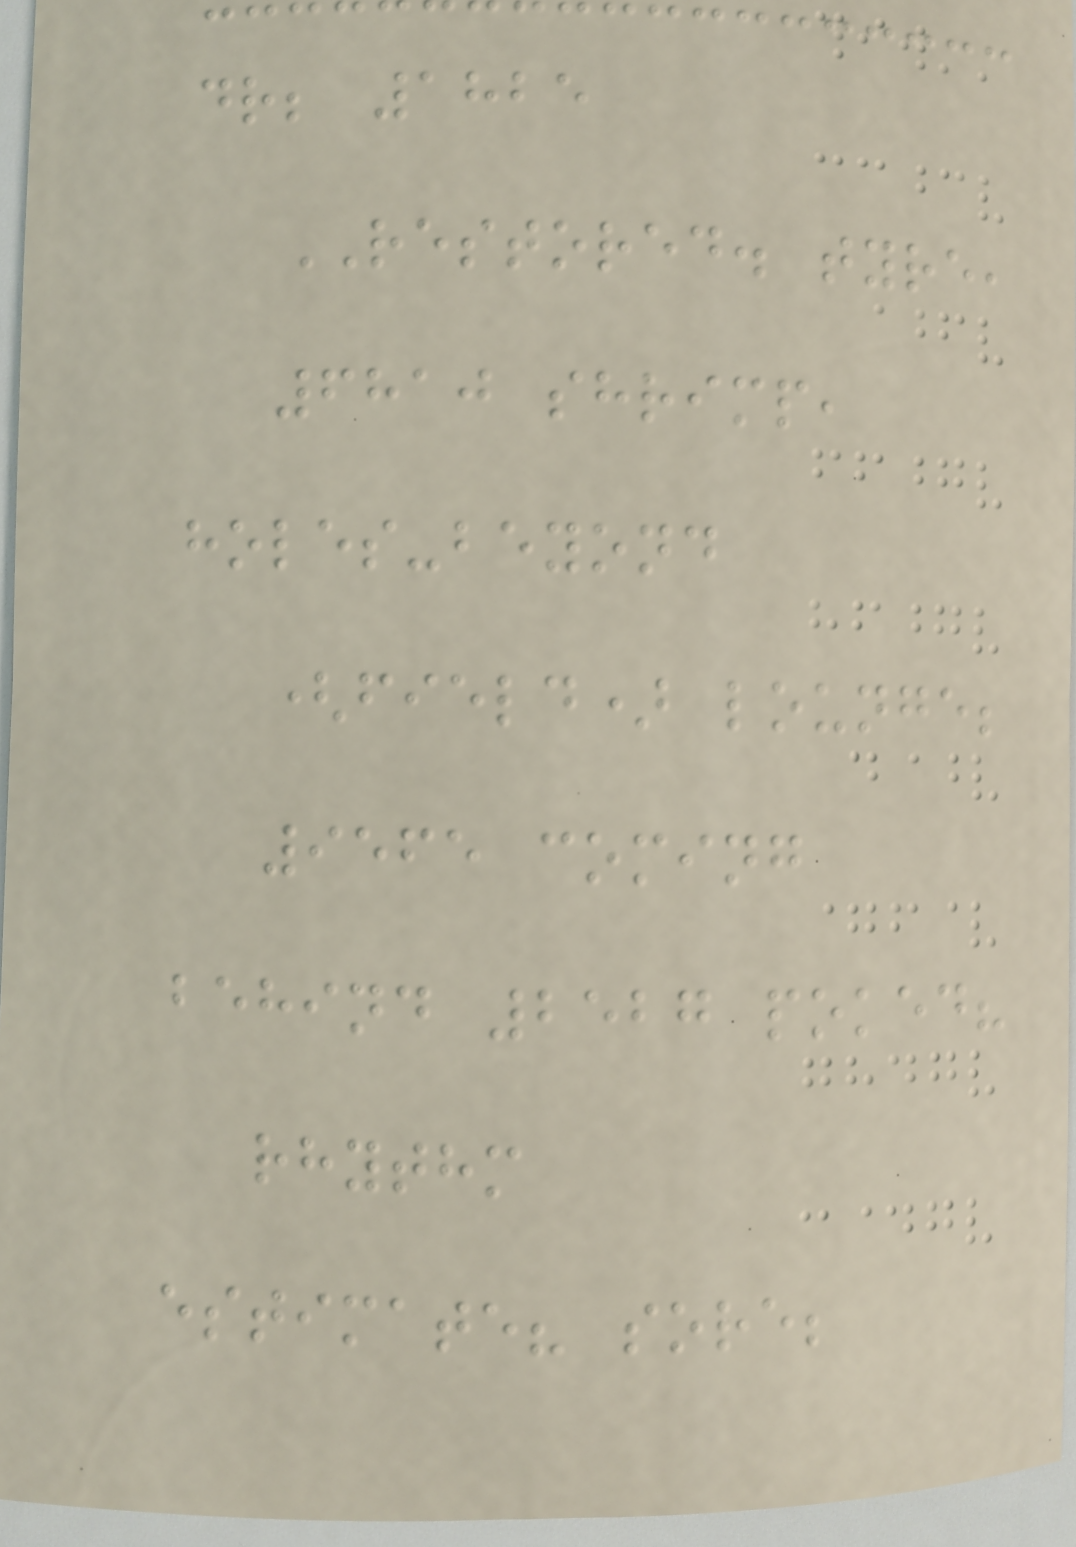dr; 1825
RESTORED. tyre,
6810 shrimp,
holes-beyond
(field) lounge;
9565 coming
behind 2527 poked?
rhythm
estimate? sore;
